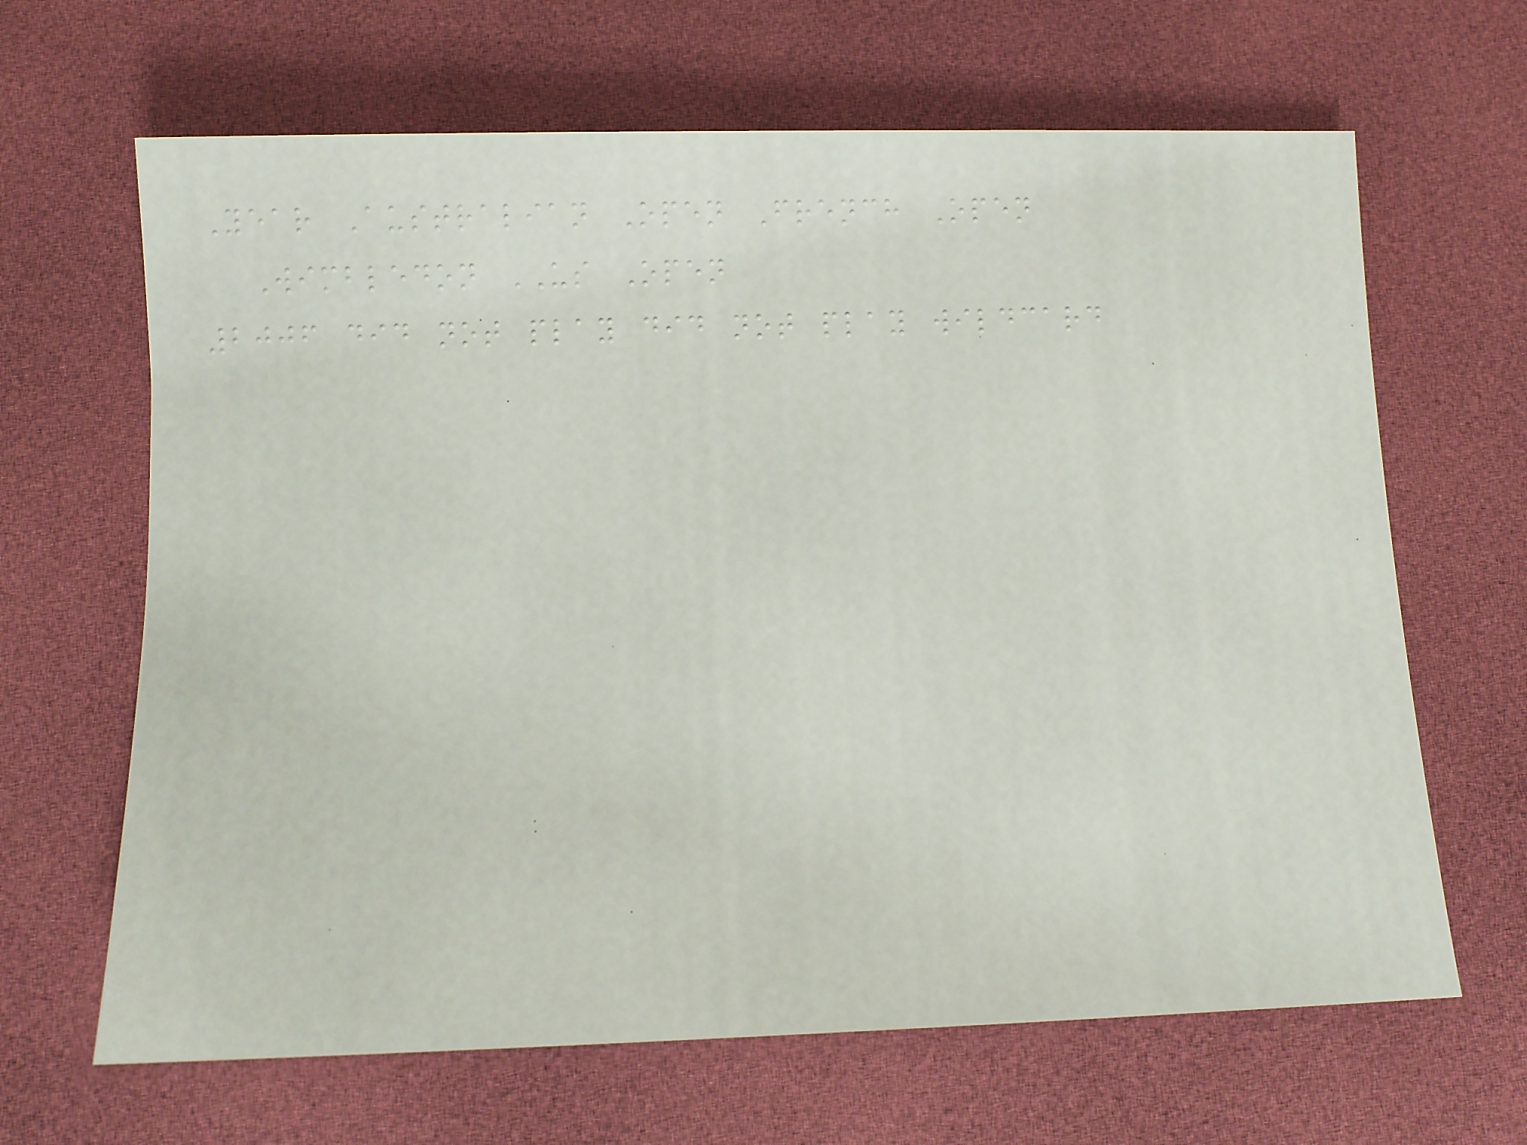Year Australian Open French Open
Wimbledon US Open
2006 did not play did not play wildcard
